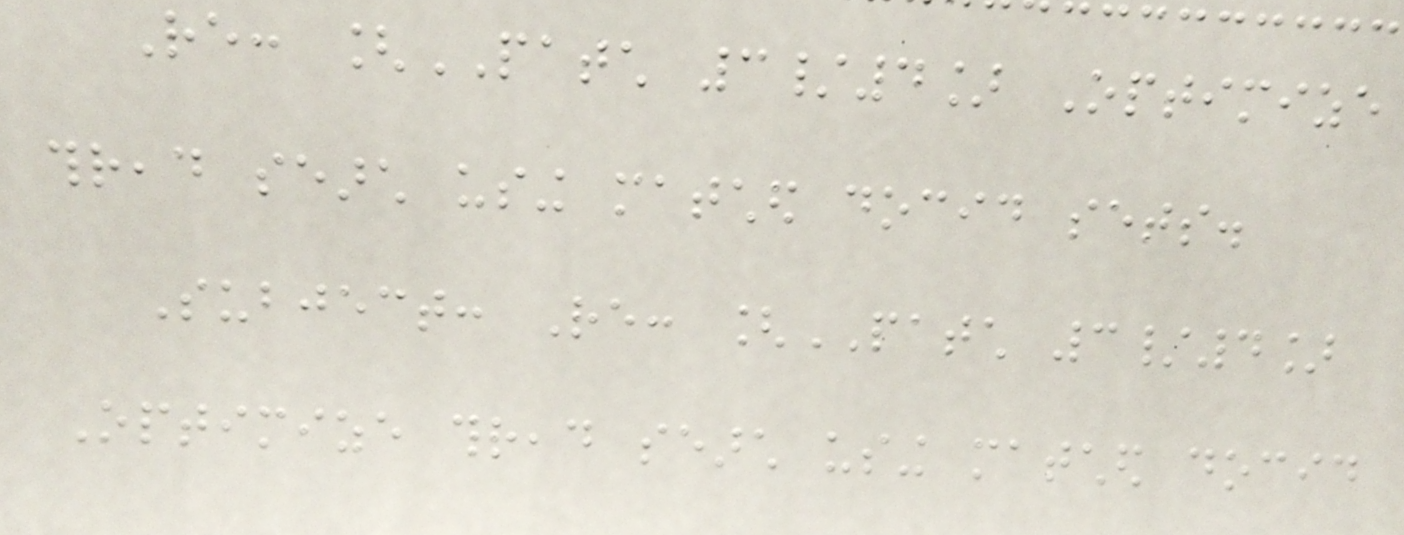Re: [PATCH 3/4] Optimize
thread search using matched docid sets.
Subject: Re: [PATCH 3/4]
Optimize thread search using matched docid
